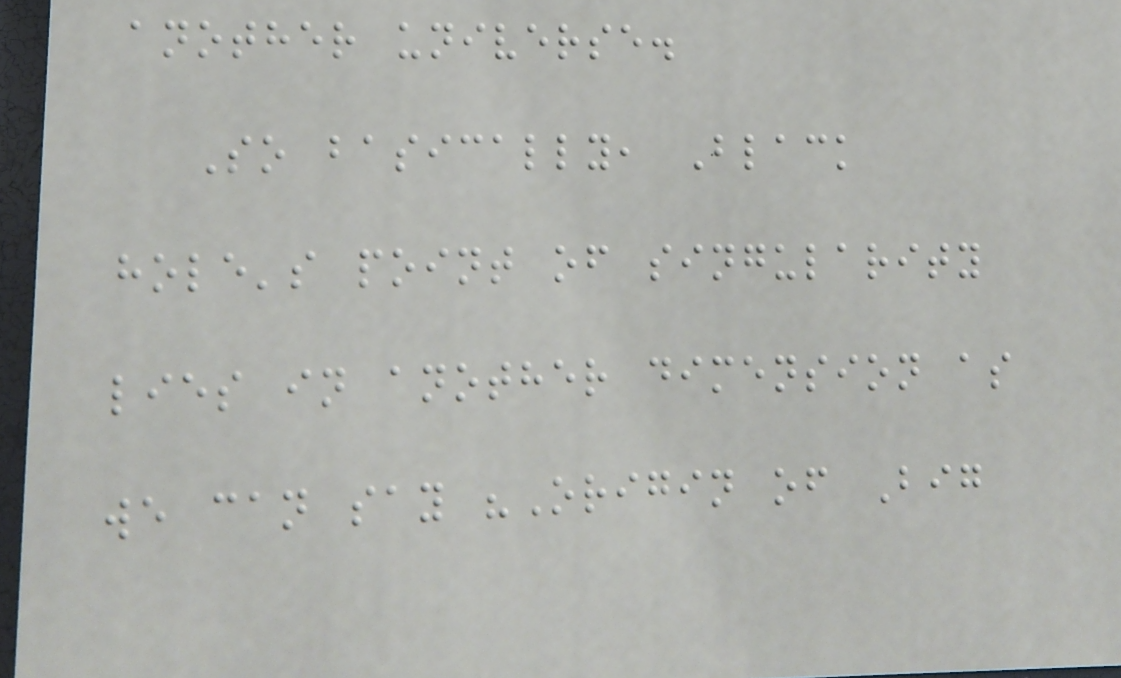another universe.
So basically, Black
hole's point of singularity
lies in another dimension as
we can say "Origin of Big
